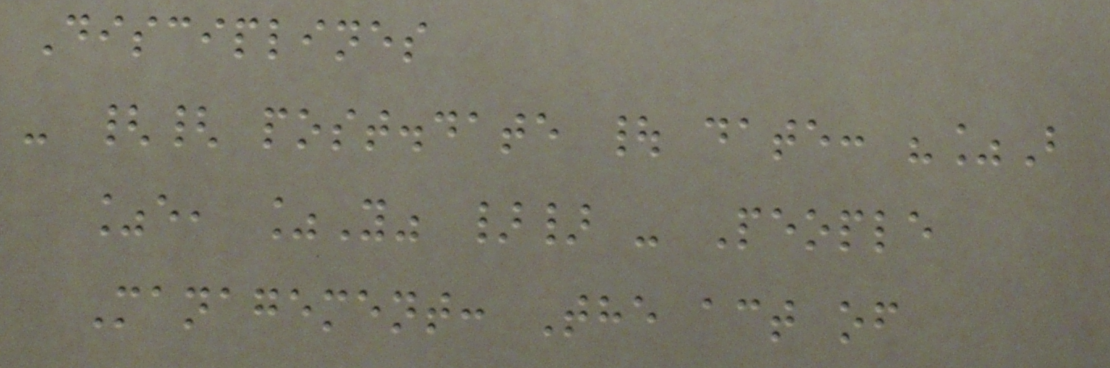Disciplines
- {{ post.date | date: "%B
%e, %Y" }} - People
Management: The act of
